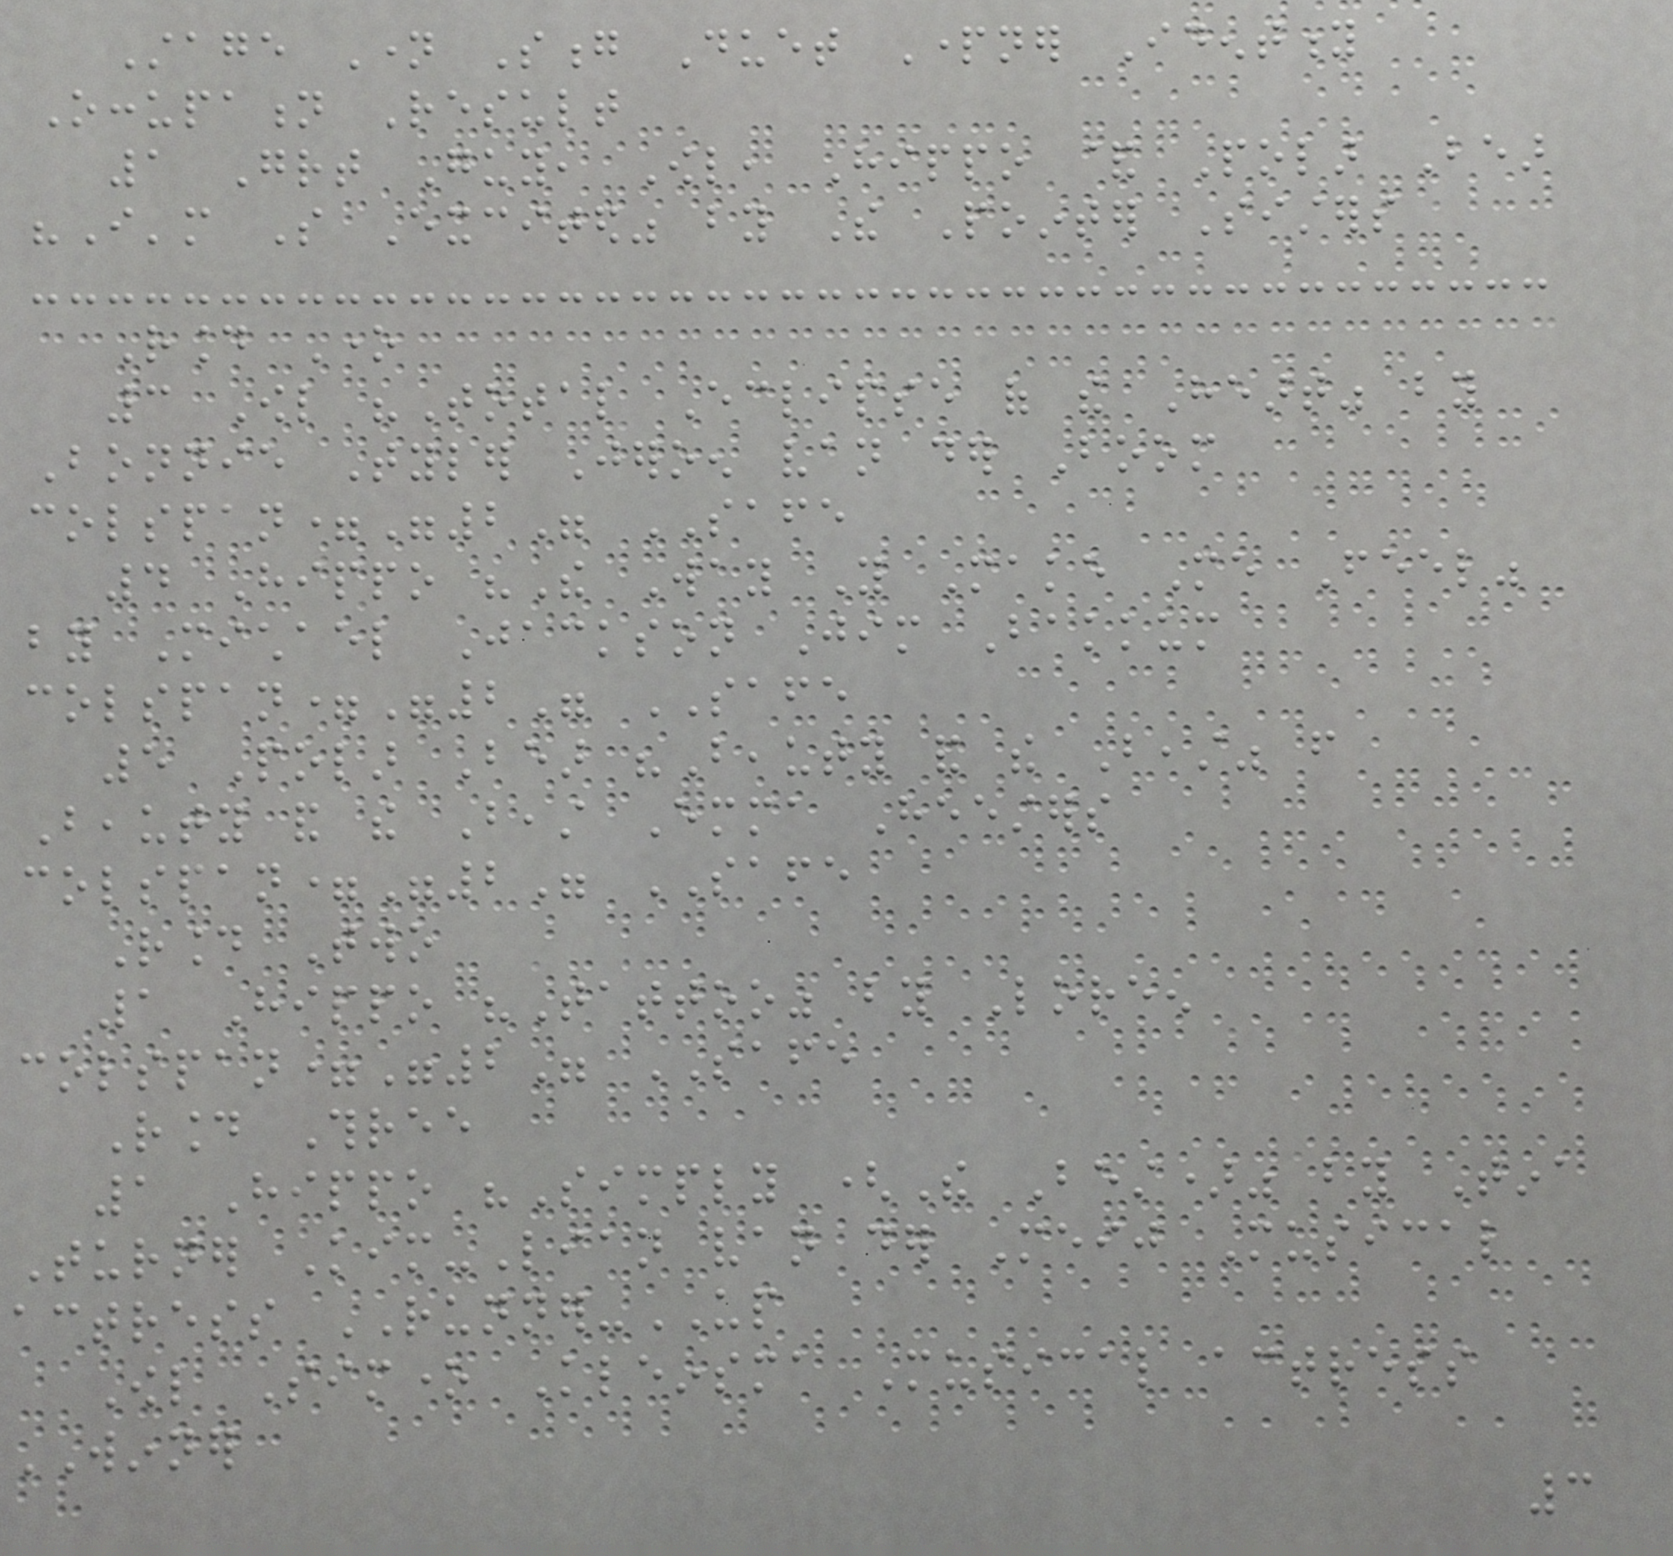Stage Name Song Duet Partner Identity
Occupation Result
1 Great Guy, Owl, Hippo & Polar Bear
"I'm So Excited" by The Pointer Sisters
Round One
3 Owl "Total Eclipse of the Heart" by
Bonnie Tyler Jeroen van der Boom
colspan="2" SAFE
4 Hippo "The Way You Make Me Feel"
by Michael Jackson Jim Bakkum
colspan="2" SAFE
5 Polar Bear "Beauty and the Beast" from
Beauty and the Beast Emma Heesters
colspan="2" SAFE
Round Two
1 Hippo "Tattoo" by Loreen
colspan="2" SAFE
Round Three
1 Hippo "Simply (The Best)" by Tina
Turner Kim-Lian van der Meij Musical
actress RUNNER-UP
Owl Simone Kleinsma Musical actress
WINNER
3
